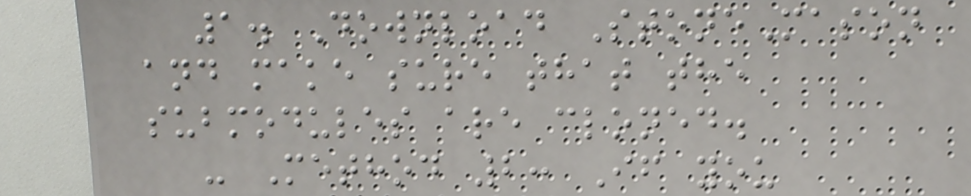1. Download StoneMason
and make sure that the
submodules are cloned.
- Method 2: If you
